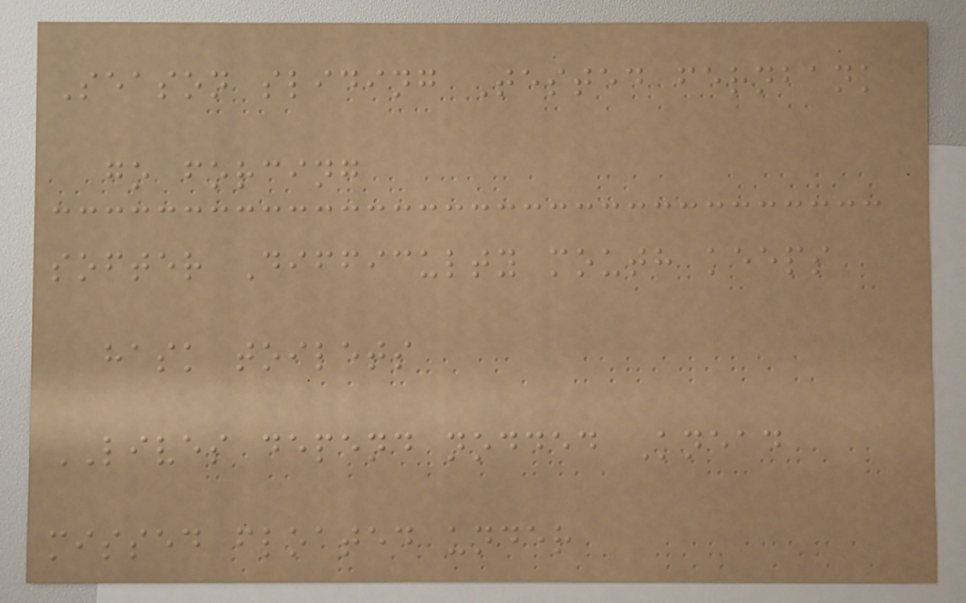Season sliding Tested fernbank
go forcing
softer Difficulty mouth keeps
hask toilets
LIVES depend nodded Knead
missed floated under
